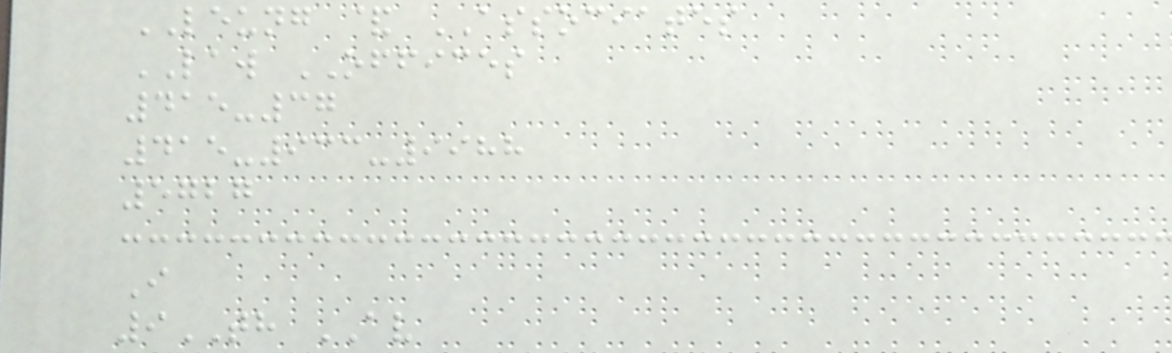LEUNG & ASSOCIATES
LAW OFFICES
415-37
415-933-9988
5727
I
9TH AV
